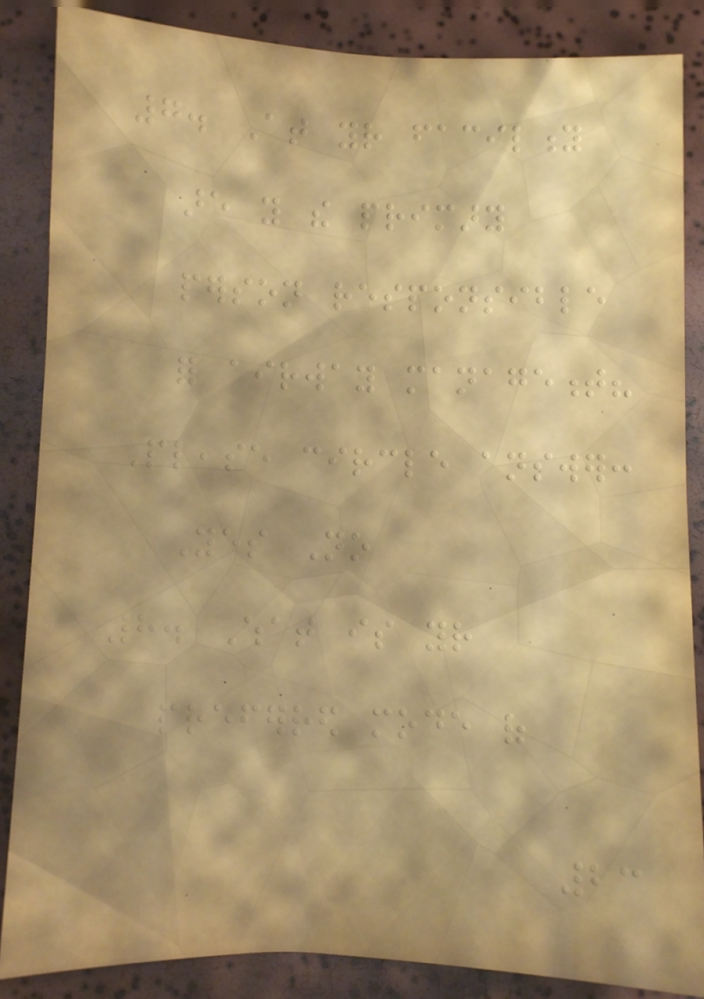7. At your facility
are you the primary
person responsible
for airway management?
Please circle answer:
Yes No
8. What is your
preferred mode of
23
